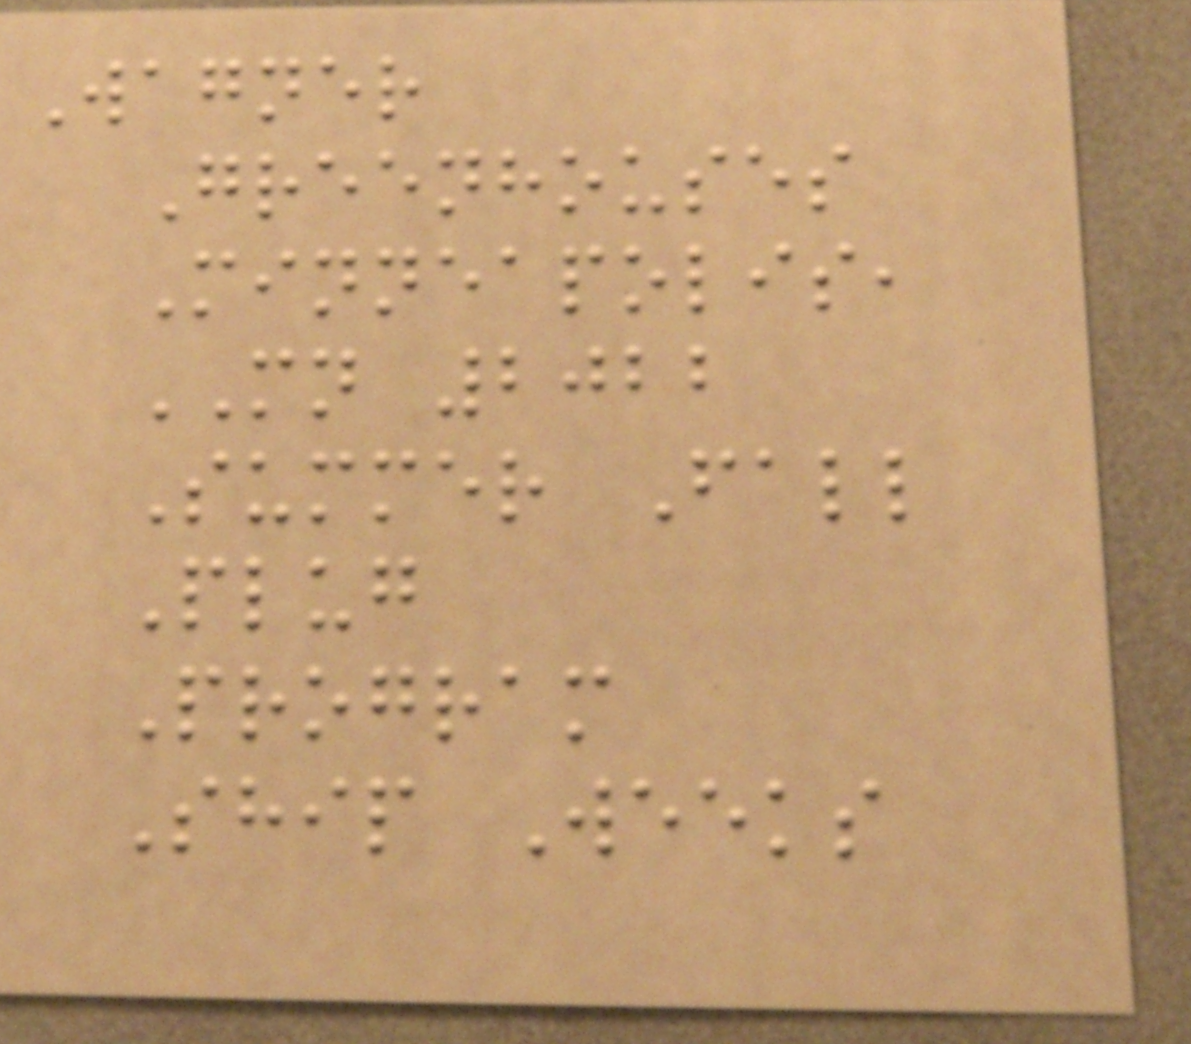Wagner
Greenhouses
Minneapolis,
MN 2022
Summer Fall
Plug
Program
Ship Weeks
